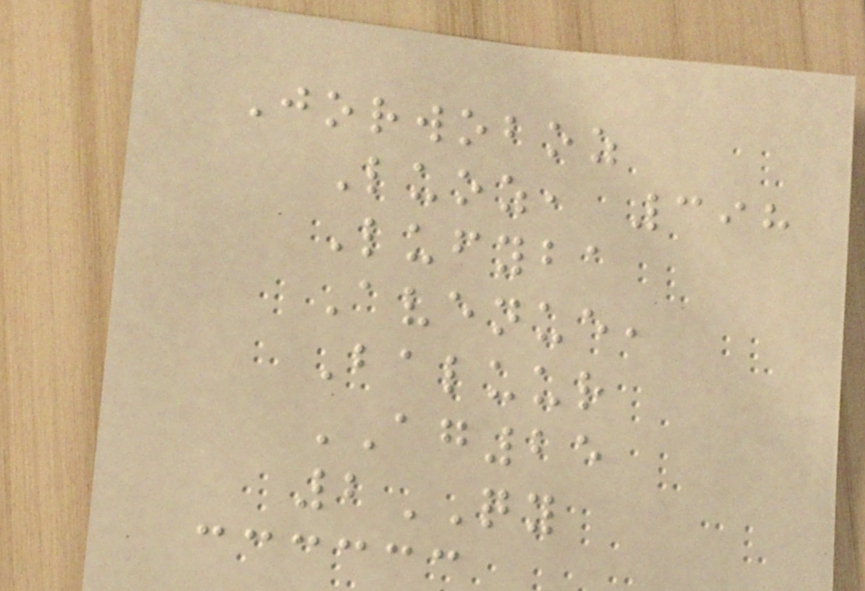Jorwoboz
Luoz, 398
Lufyba
Avenue,
Baluur
AG25
2QY
